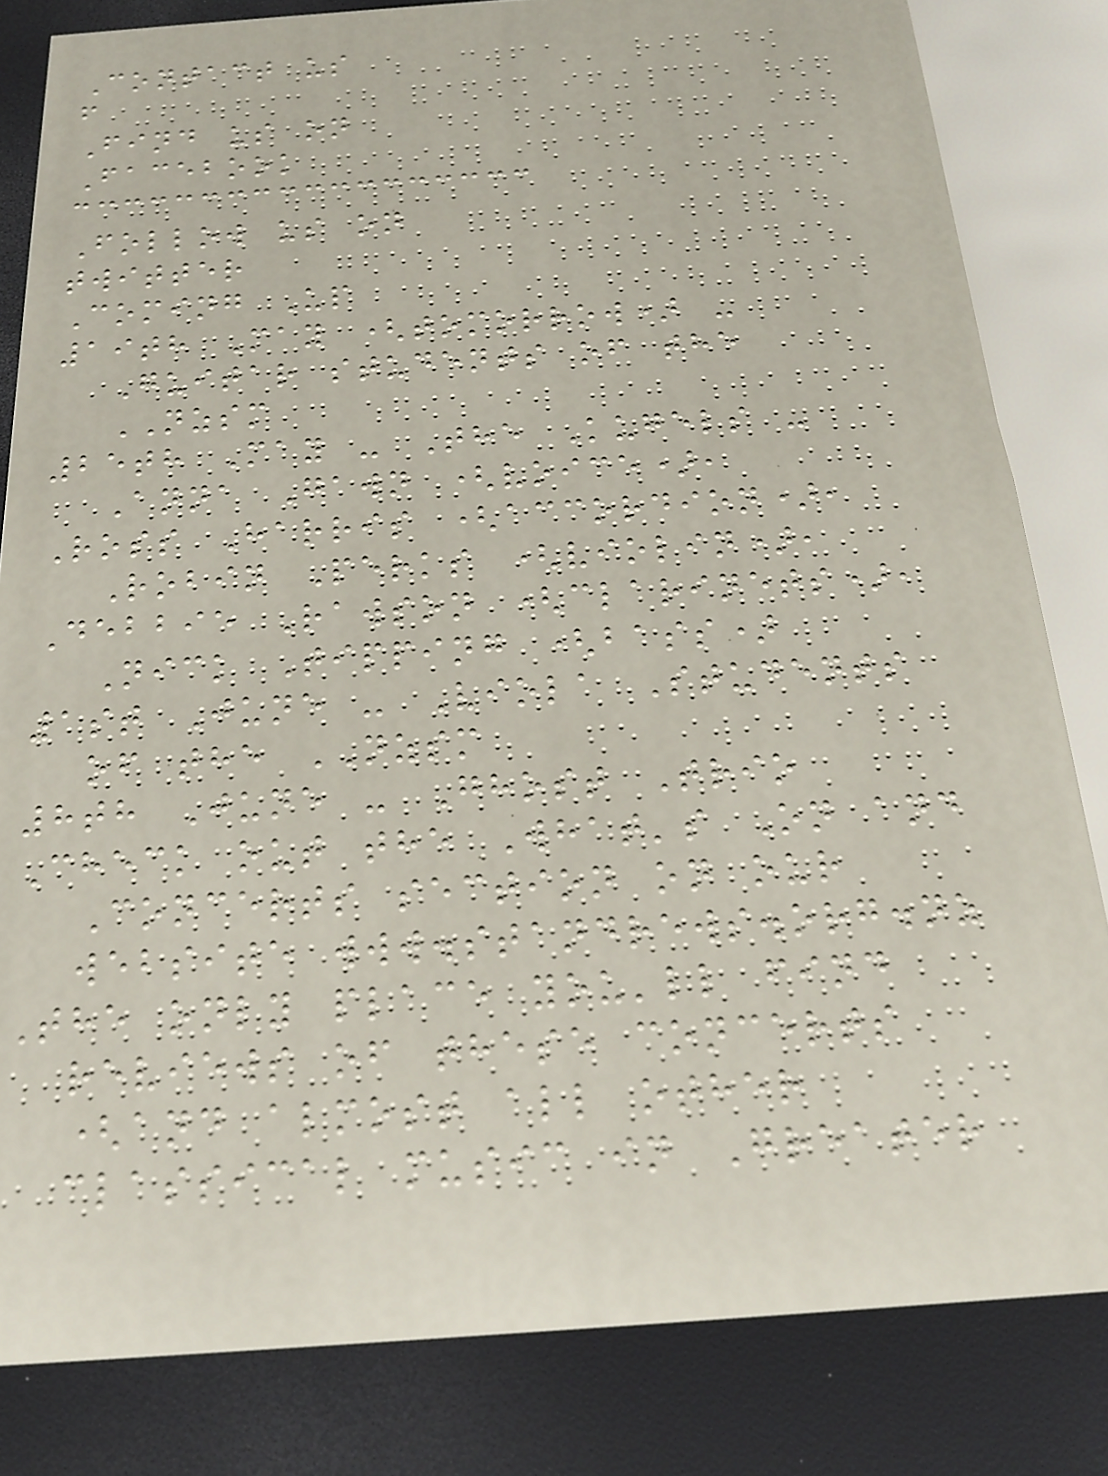Contact us
f
Find us on
Facebook
Follow us on
twitter
Coming Up
19th May (tomorrow) -
Guitar students of the
NZSM
25th May - The Kugels -
Anna Gawn (voice),
Ross Harris (accordion),
Robin Perks (violin),
Debbie Rawson (clarinets),
Nick Tipping (bass)
1st June - Viola Students
of the NZSM
8th June - Ghost Trio
Check out the What's On and
Concerts section on our
website www.standrews.org.nz
The only place you'll find
reviews of these concerts
(and almost all other
classical music in Greater
